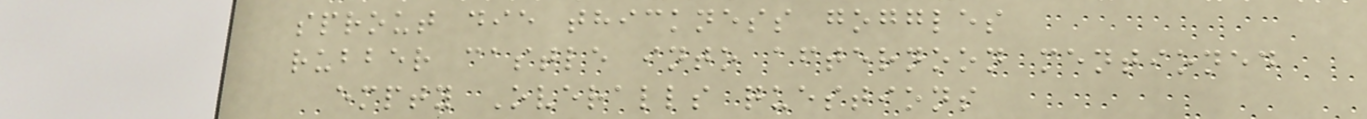sprout die thickness goggles
rubber castle into afternoon mentioned
empty Overalls questions
